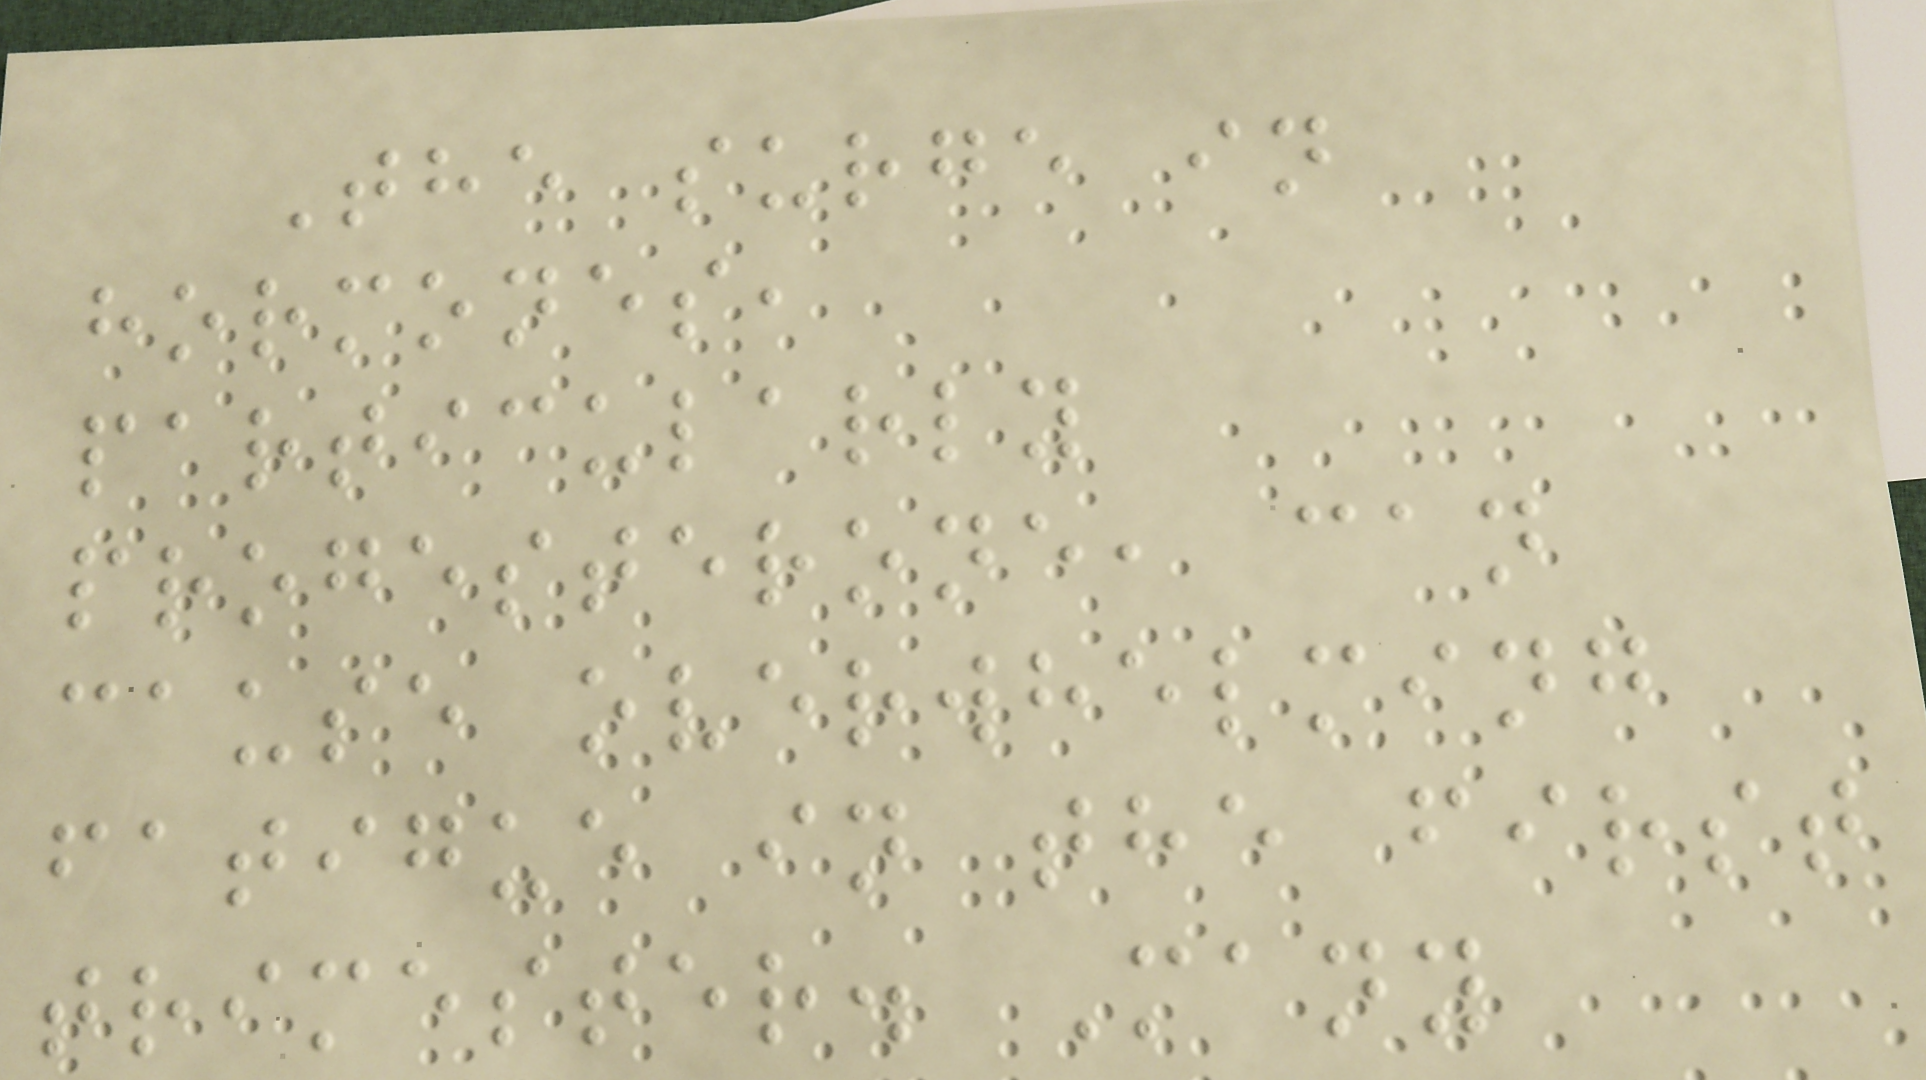The surge in
hormones,
particularly
progesterone, can
cause overwhelming
fatigue in the first
trimester. Many
